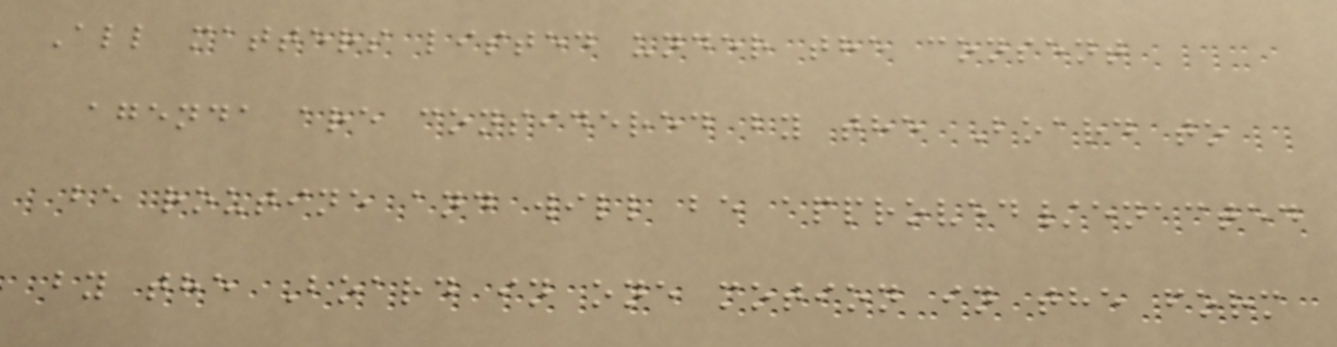All matters listed under the consent
agenda are considered by the Board to
be routine and will be approved/enacted
by the Board in one motion in the form
